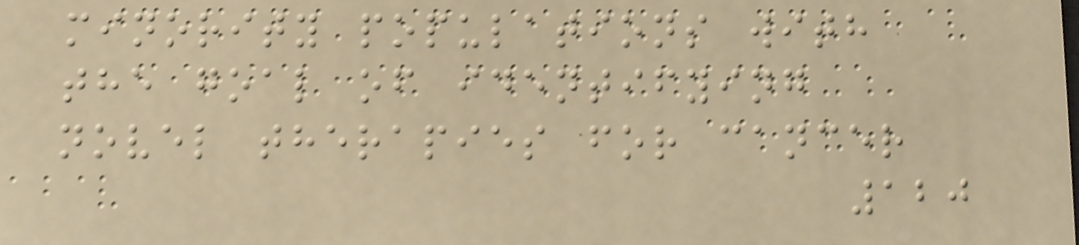minority populations with
the goal of identifying
novel therapies for cancer
120
